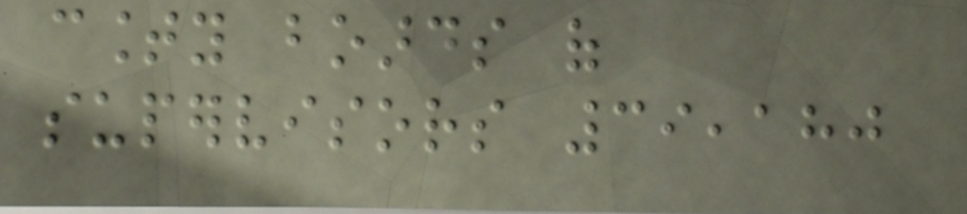county boards of
supervisors 39,180
